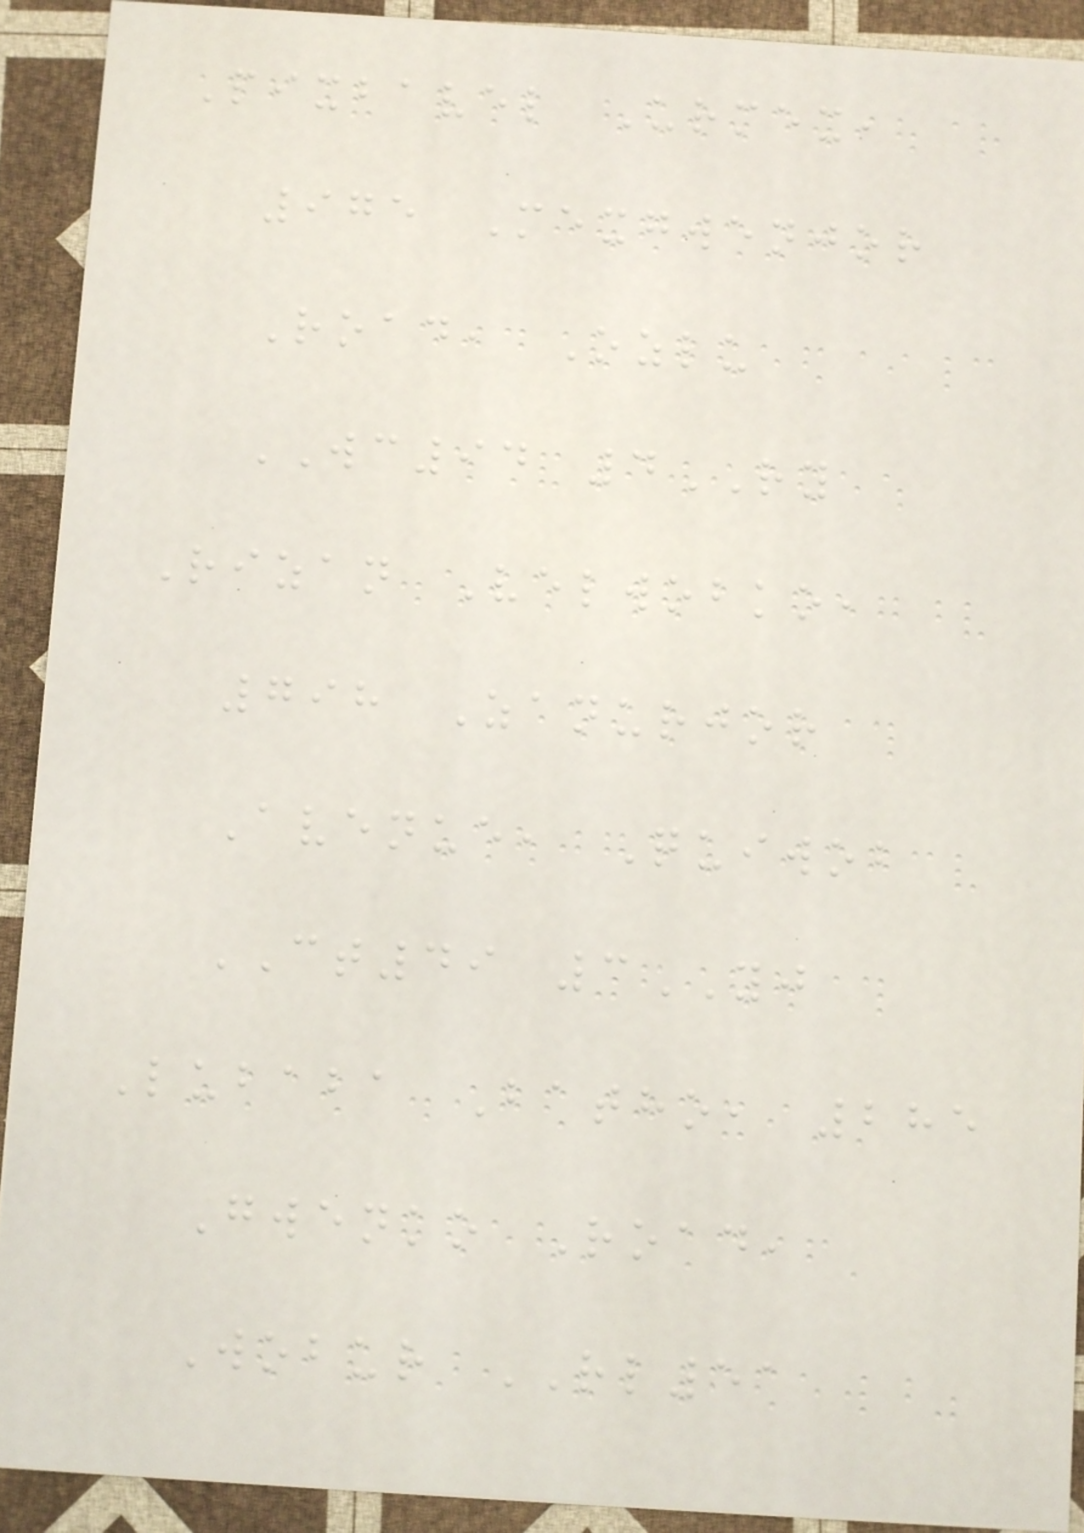Pixbavel Urmex,
975 Mexgwenjor
Road, Ozlu
WC94 4RY
Rizan Velwobko,
798 Zanurjor
Avenue, Quiwob
CT49 3YJ
Lubaba Batho, 285
Gwenko Road,
Wobur RL51
